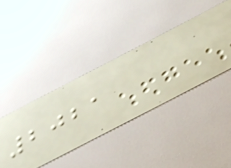2021
